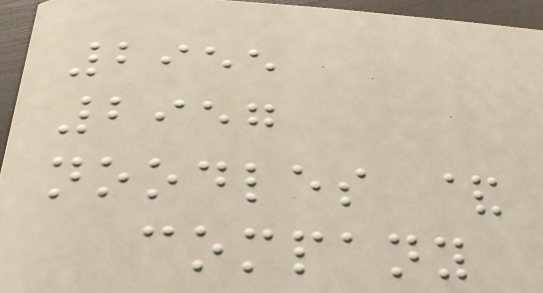2955
2957
noodles &
company
